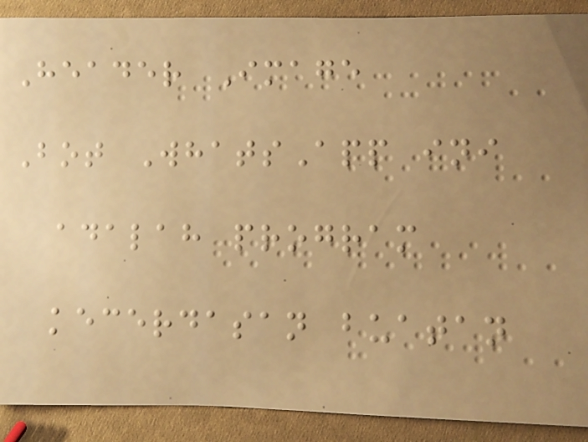Header Image
Bot WhatsApp ini
adalah program
kecerdasan buatan
